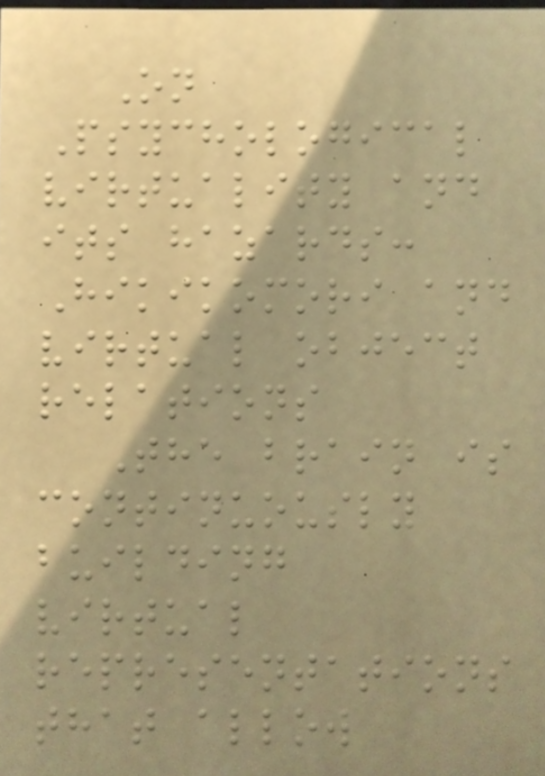On
Psychological
virtuality and
its hazards:
Hikikomori and
virtual object
relations
The brain is
continuously
building
virtual
representations
that allow
